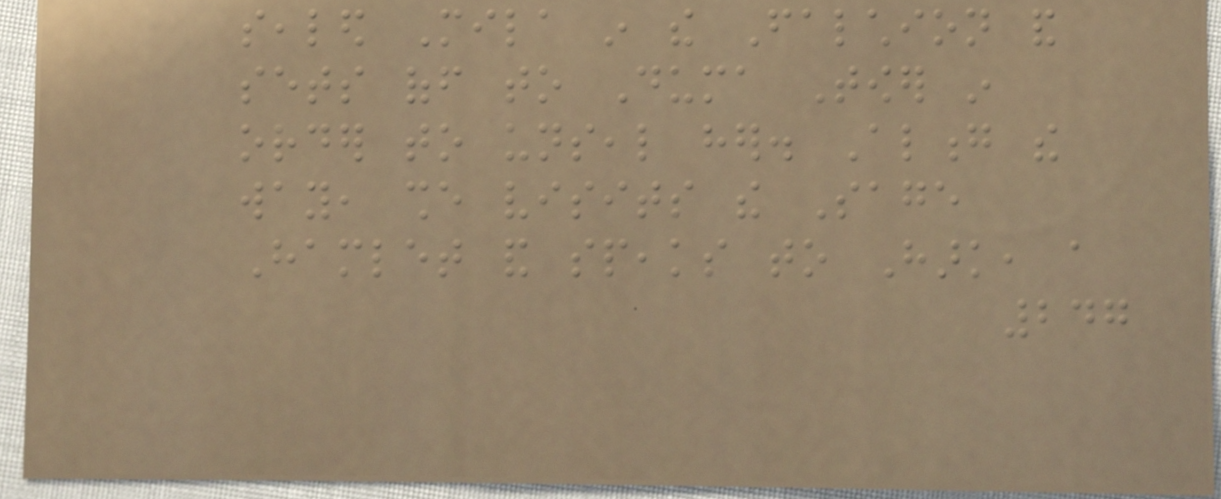sealed Mila in the Falchion and
sets off to Duma Tower in
order to unseal her. Along the
way, she visits the Sage
Hamlet and speaks to Hark, a
247
